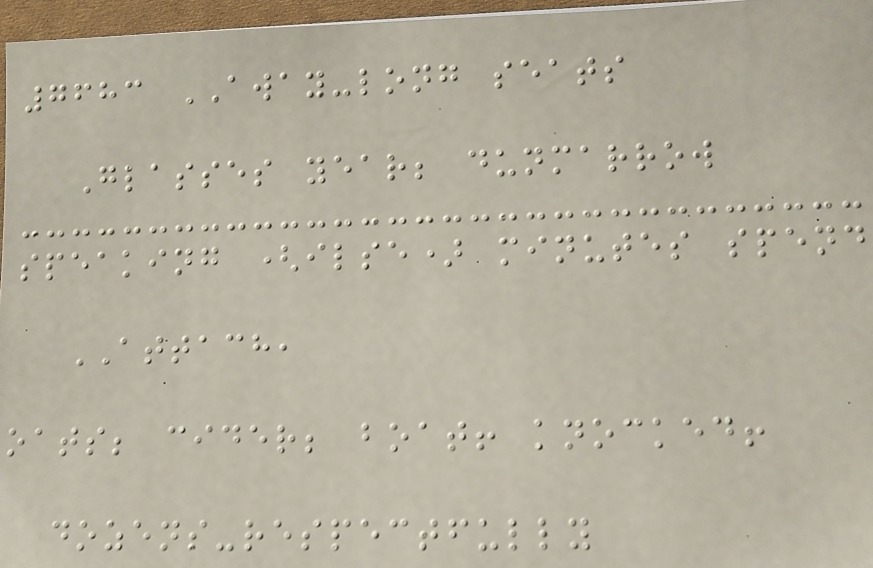7683 AWAY-long seats
Glasses year; dunmarrow
speaking (ilse) minutes spend
ATTACH,
oats; cider; boat! knocked!
dozens-respectfully
